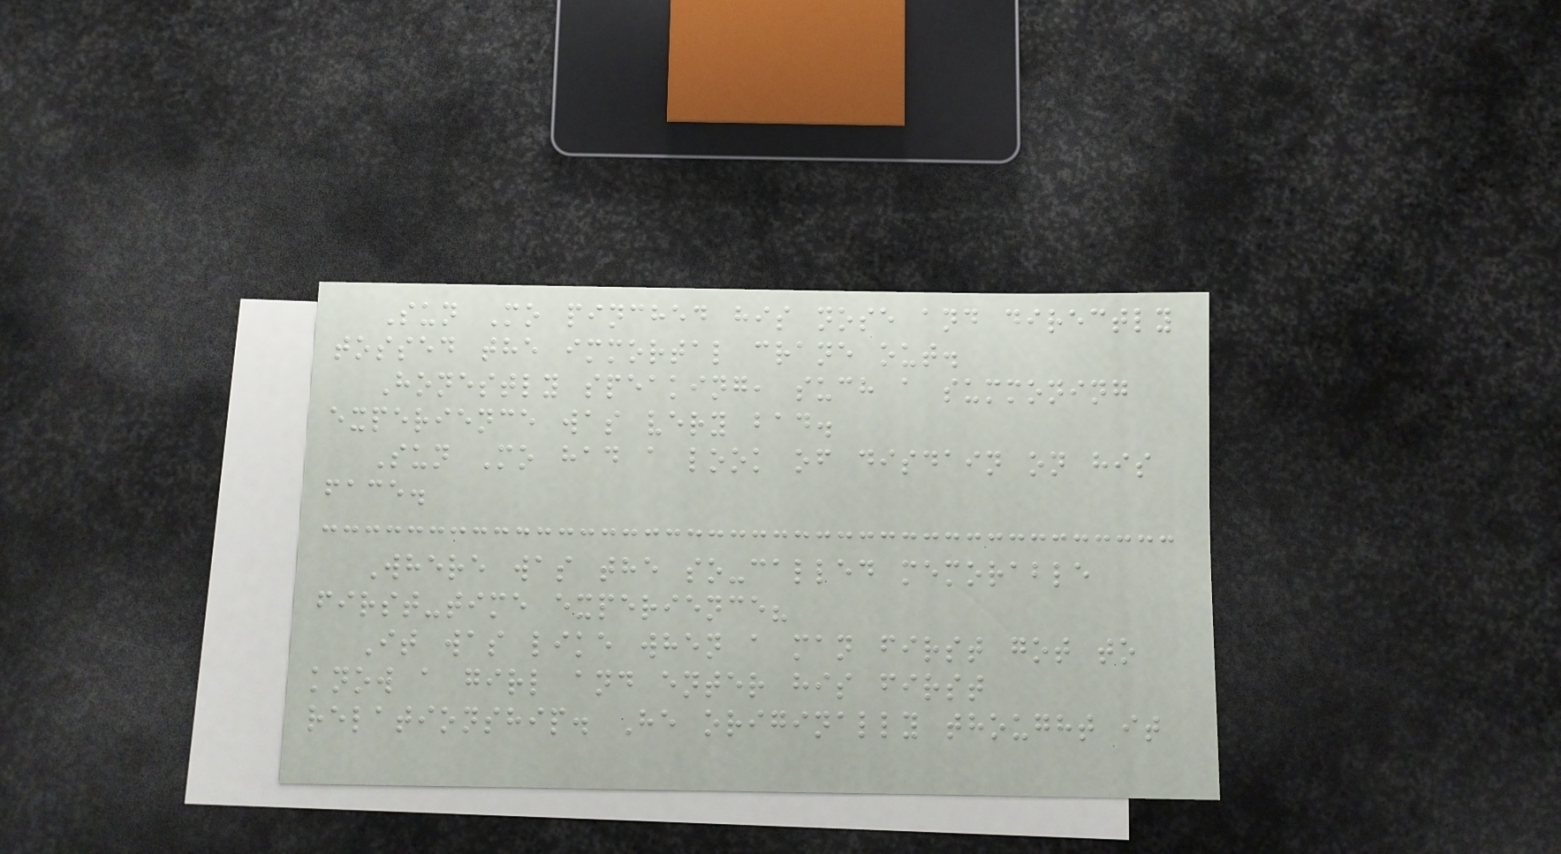Sun Mo pinched his nose and directly
tossed the immortal crane out.
Honestly speaking, such a summoning
experience was very bad.
Sun Mo had a look of disdain on his
face.
Where was the so-called memorable
first-time experience?
It was like when a man first got to
know a girl and enter his first
relationship. He originally thought it
